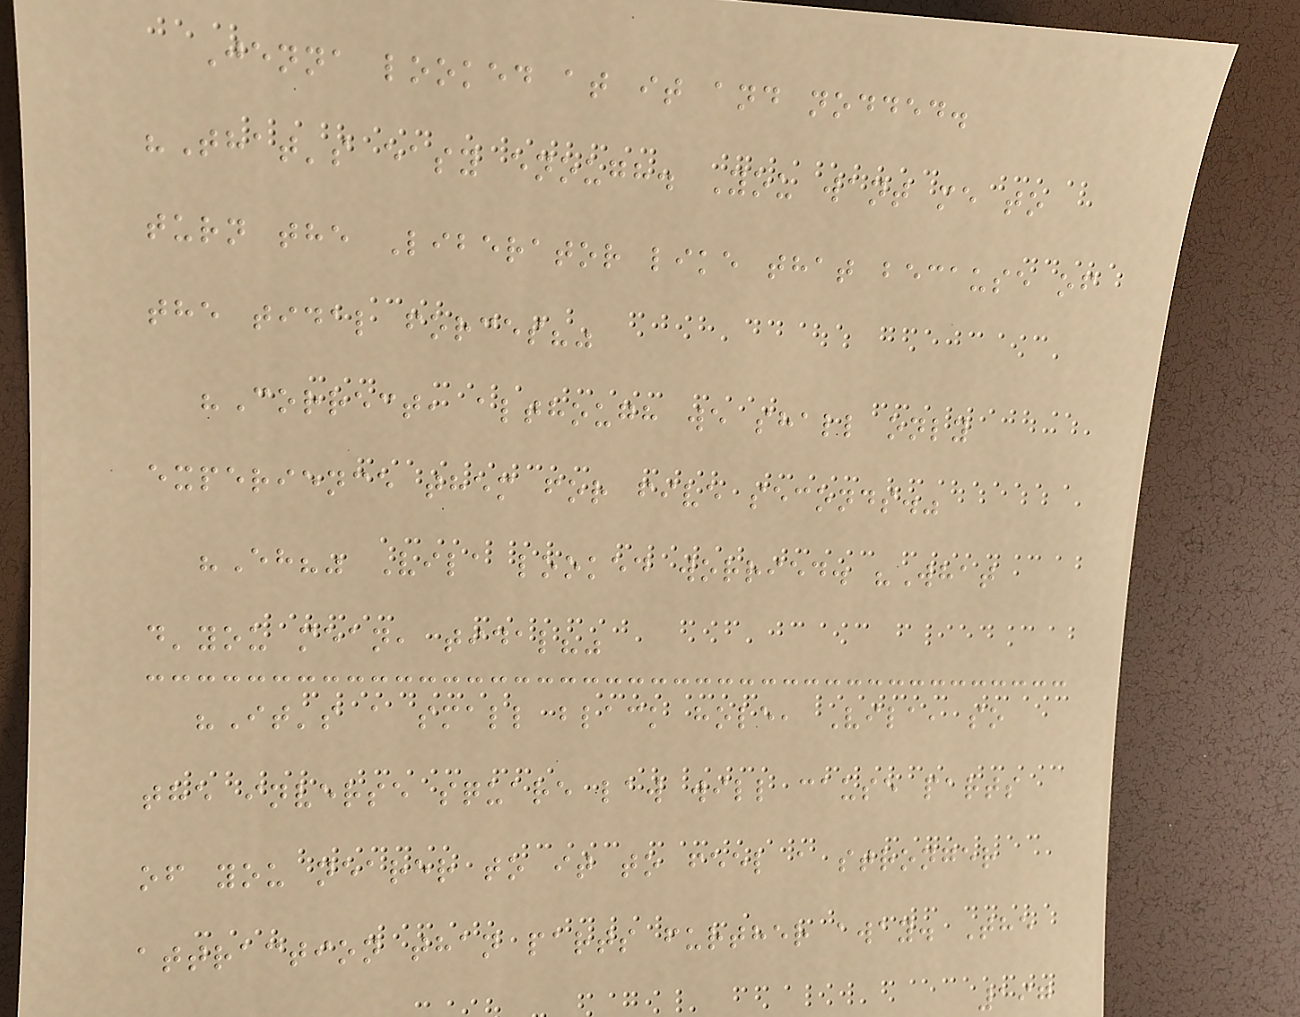Jenna looked at it and nodded.
"That's easy enough. You want me to
turn the Liberator like that because of
the tidal forces?"
"Correct, although we shall only
experience them for five seconds."
"Eh?" Vila looked worried. "What
d'you mean, tidal?"
"It's a small black hole, Vila, so
the inverse square law will cause parts
of you nearer to it to feel a stronger
attraction than parts further away. The
197
